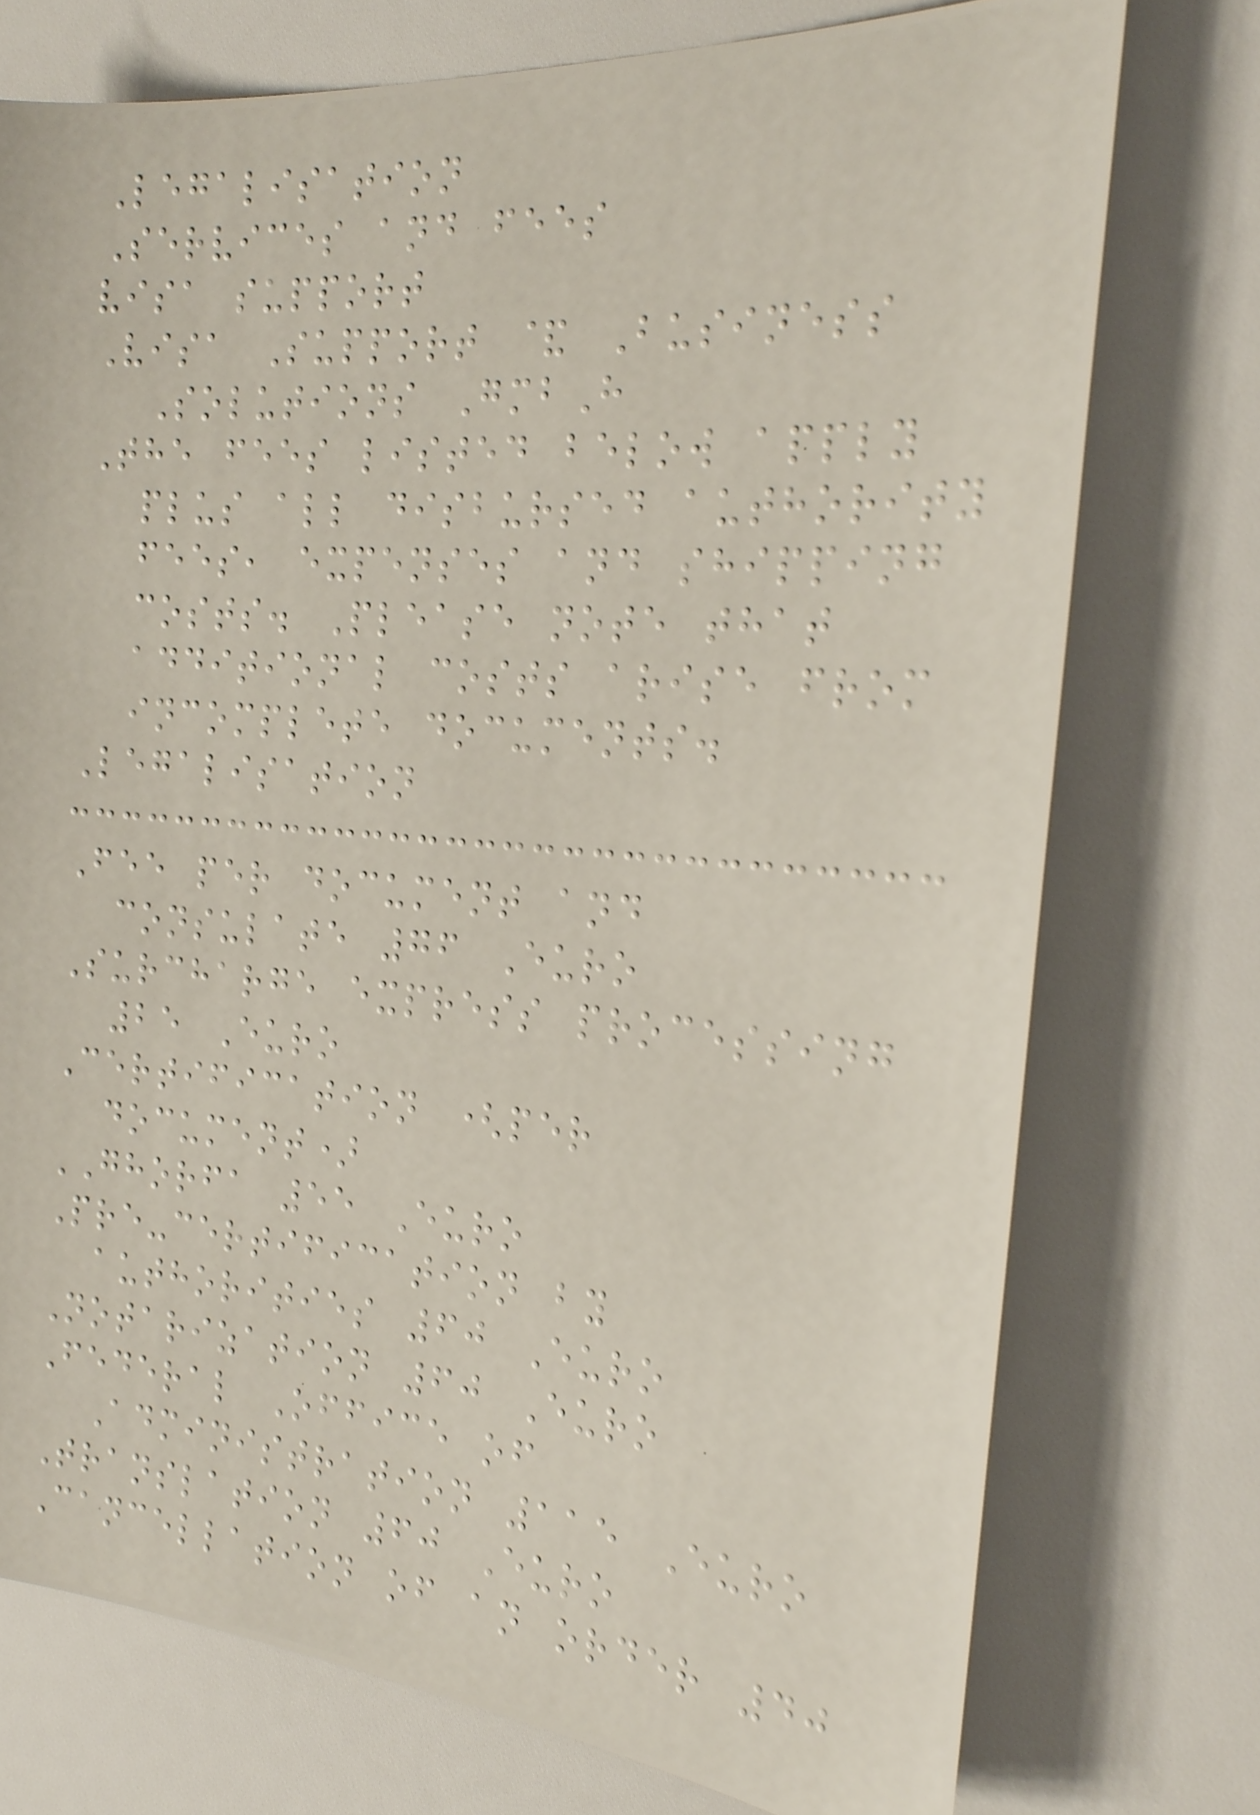Legalisation
Services and fees
visa support
Visa Support & Business
Solutions GmbH
The fees listed below apply
plus all disbursed authority
fees, expenses and shipping
costs. Please note that
additional costs arise from
incomplete documents.
Legalisation
Fee per document and
consulate 76 Euro
Surcharge express processing
25 Euro
Certification (per
document)
GHORFA 55 Euro
Pre-certification by
authorities 60 Euro
Notarization 60 Euro
Federal Office of
Administration 115 Euro
Translation 60 Euro
Cancellation of an order 40
